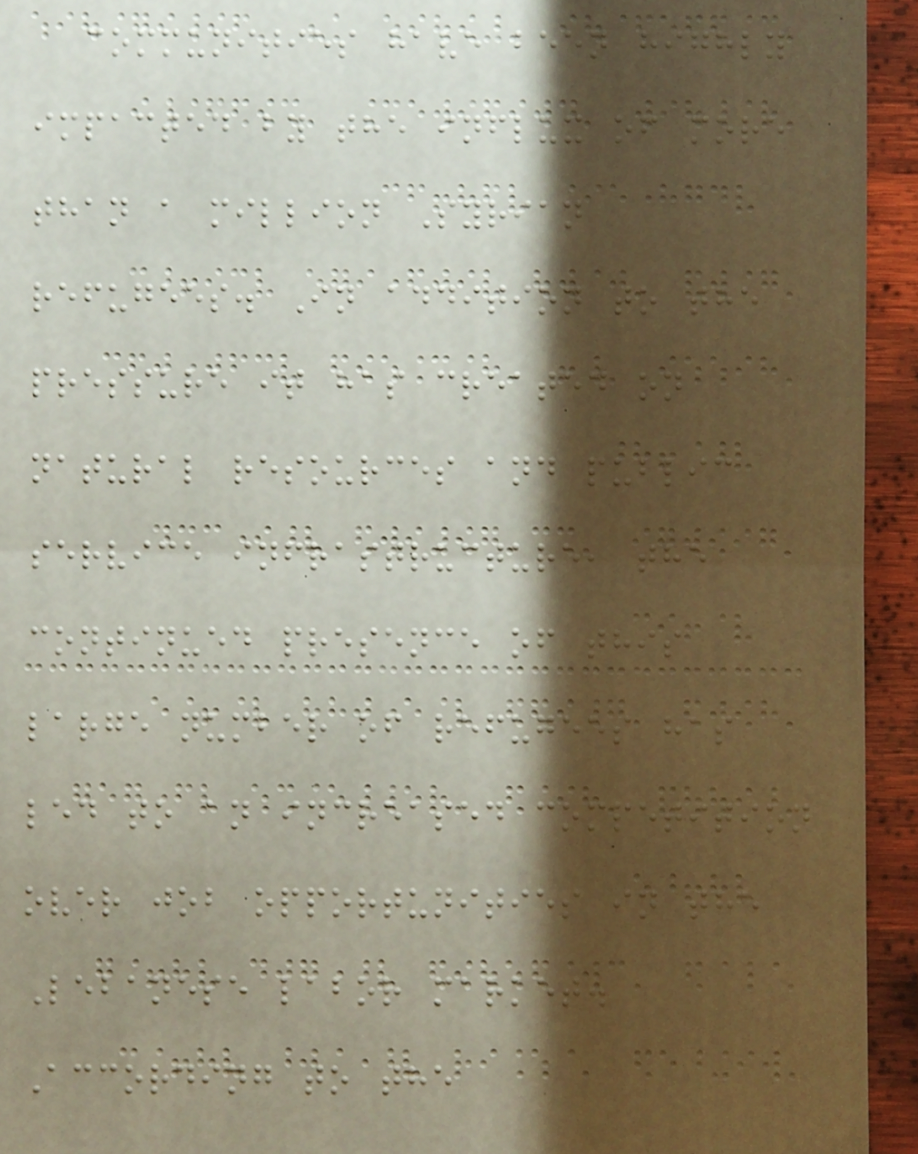communities have been highly
impacted by the influx of more
than a million Syrian
refugees. In addition to the
pressure it has created on
natural resources and public
service infrastructure, the
continued presence of this
large number of refugees has
led to an increased competition
over job opportunities in the
Lebanese labor market.
According to the
